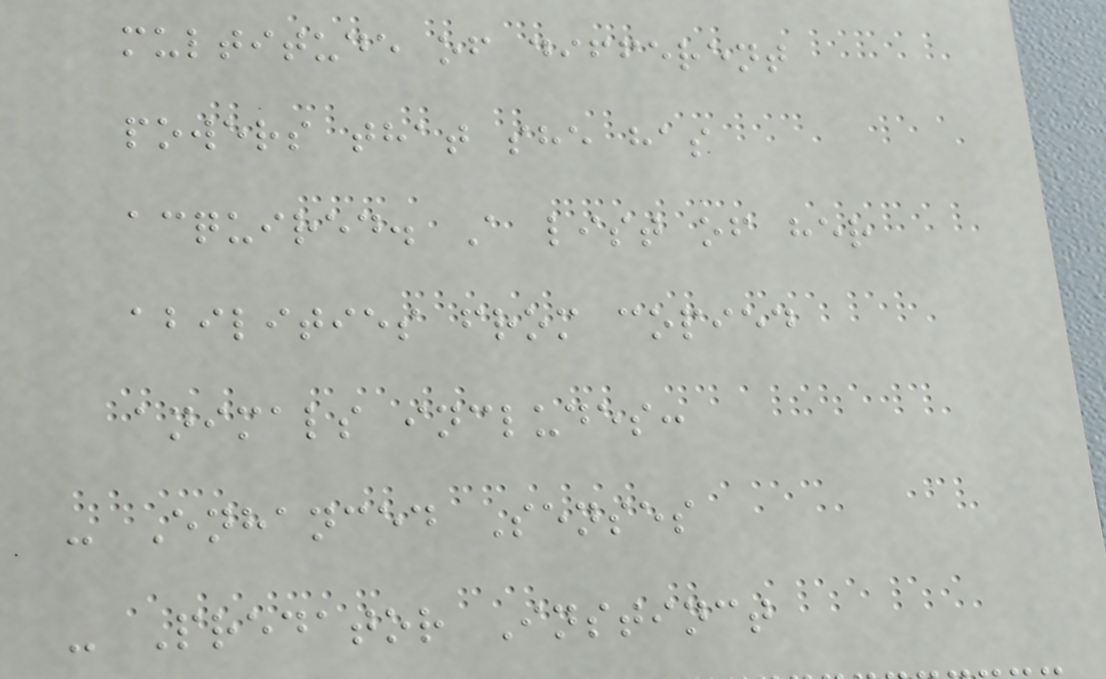multitude of different
powers that she has
acquired. A list of her
abilities from copied
animals includes:
- Enhanced Senses
- Predator Instinct
